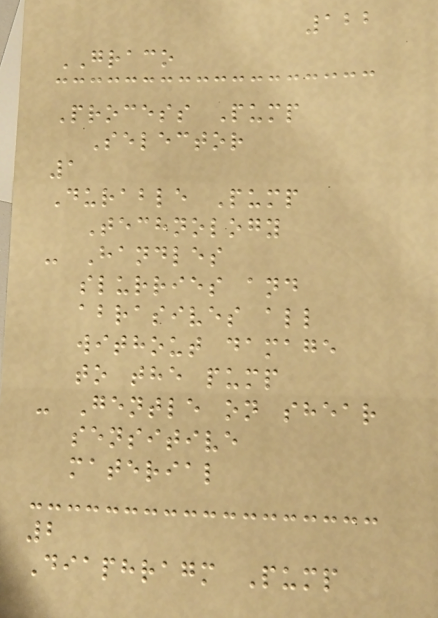122
GRACO
Process Pump
Selector
1
Durable Pump
Technology
- Handles
slurries and
abrasives all
without damage
to the pump
- Gentle on shear
sensitive
material
2
Diaphragm Pump
